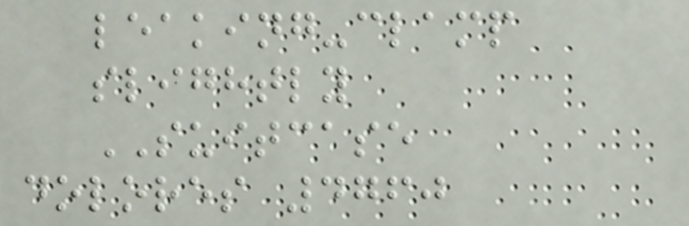leaking-clamp
slightly
SUITCASE
dolores 4760
